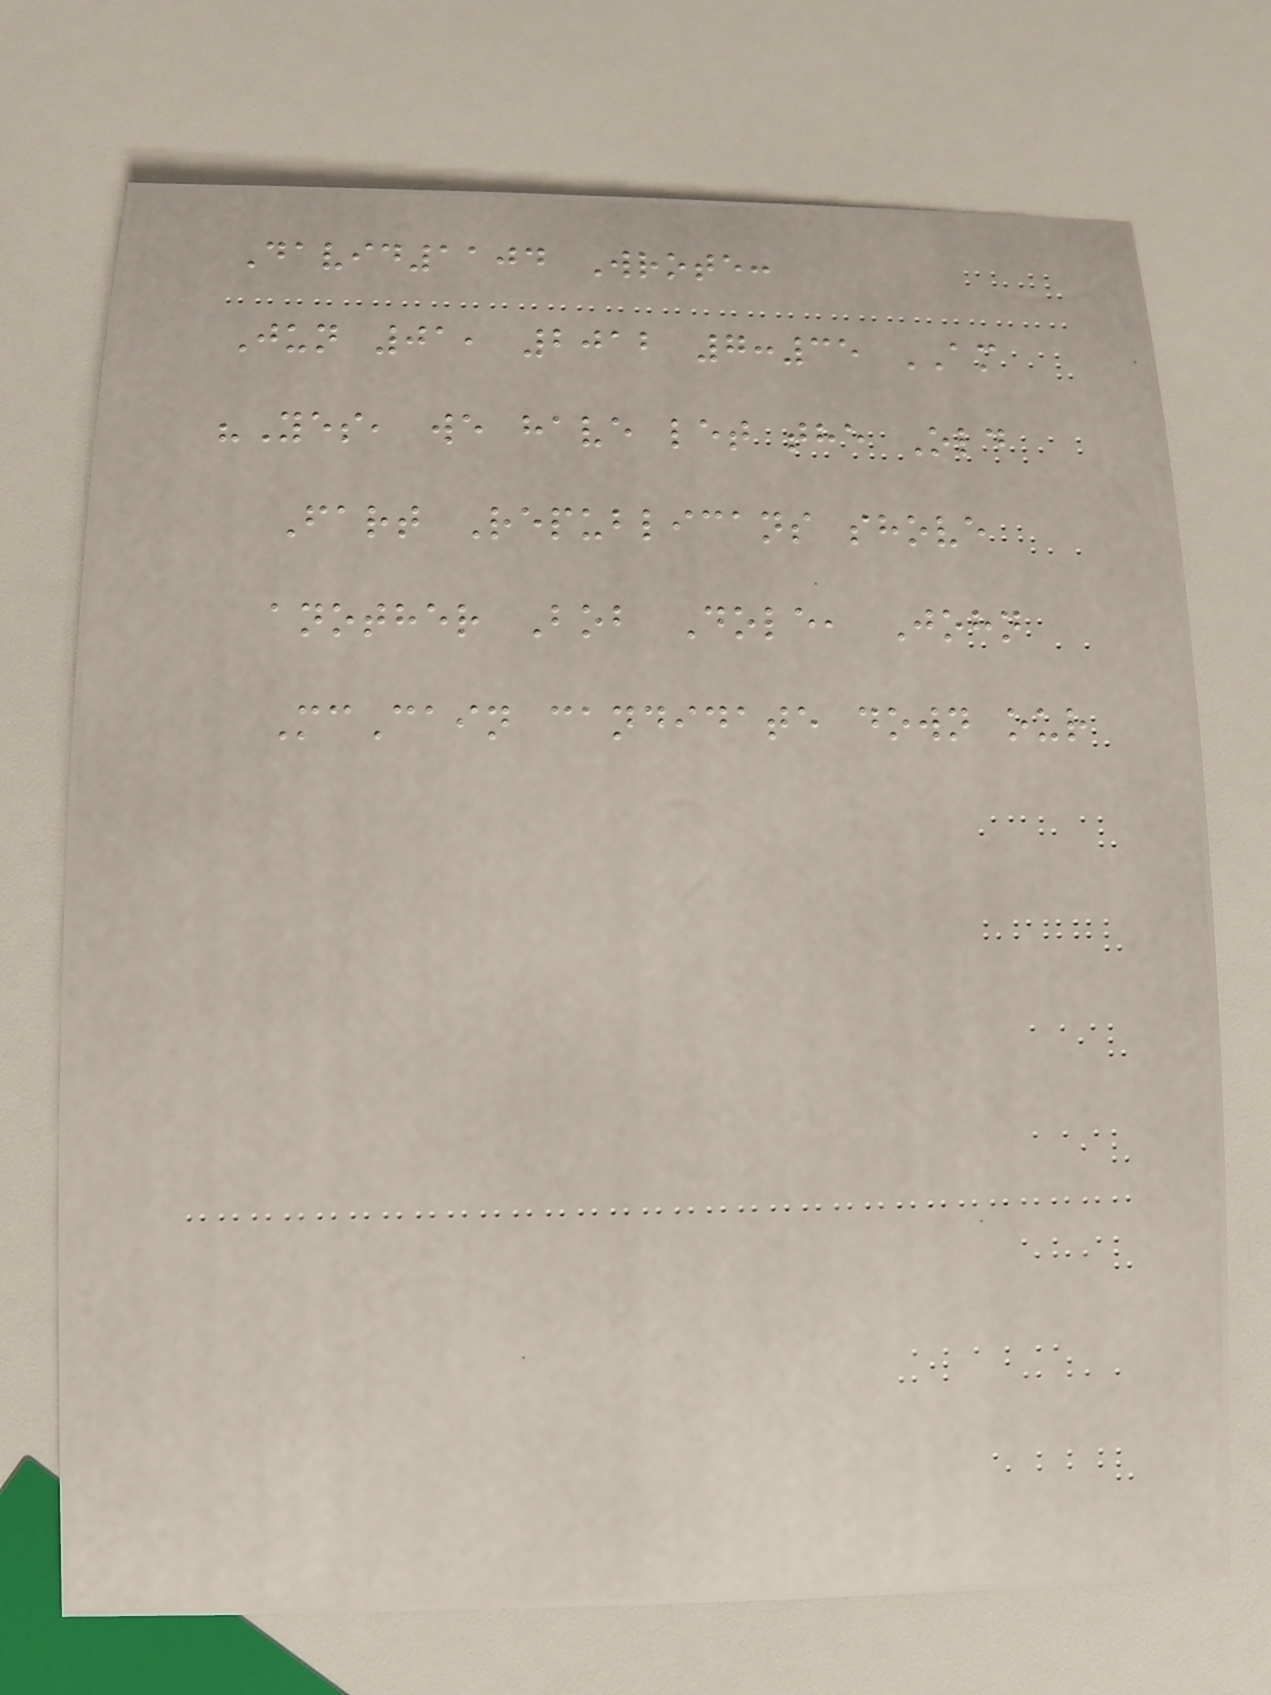David1104 Wrote:
Jun 01, 2012 7:35 AM
"Yes, we have let the Old
Fart Republicans shove
another Bob Dole, John
McCain candidate down our
